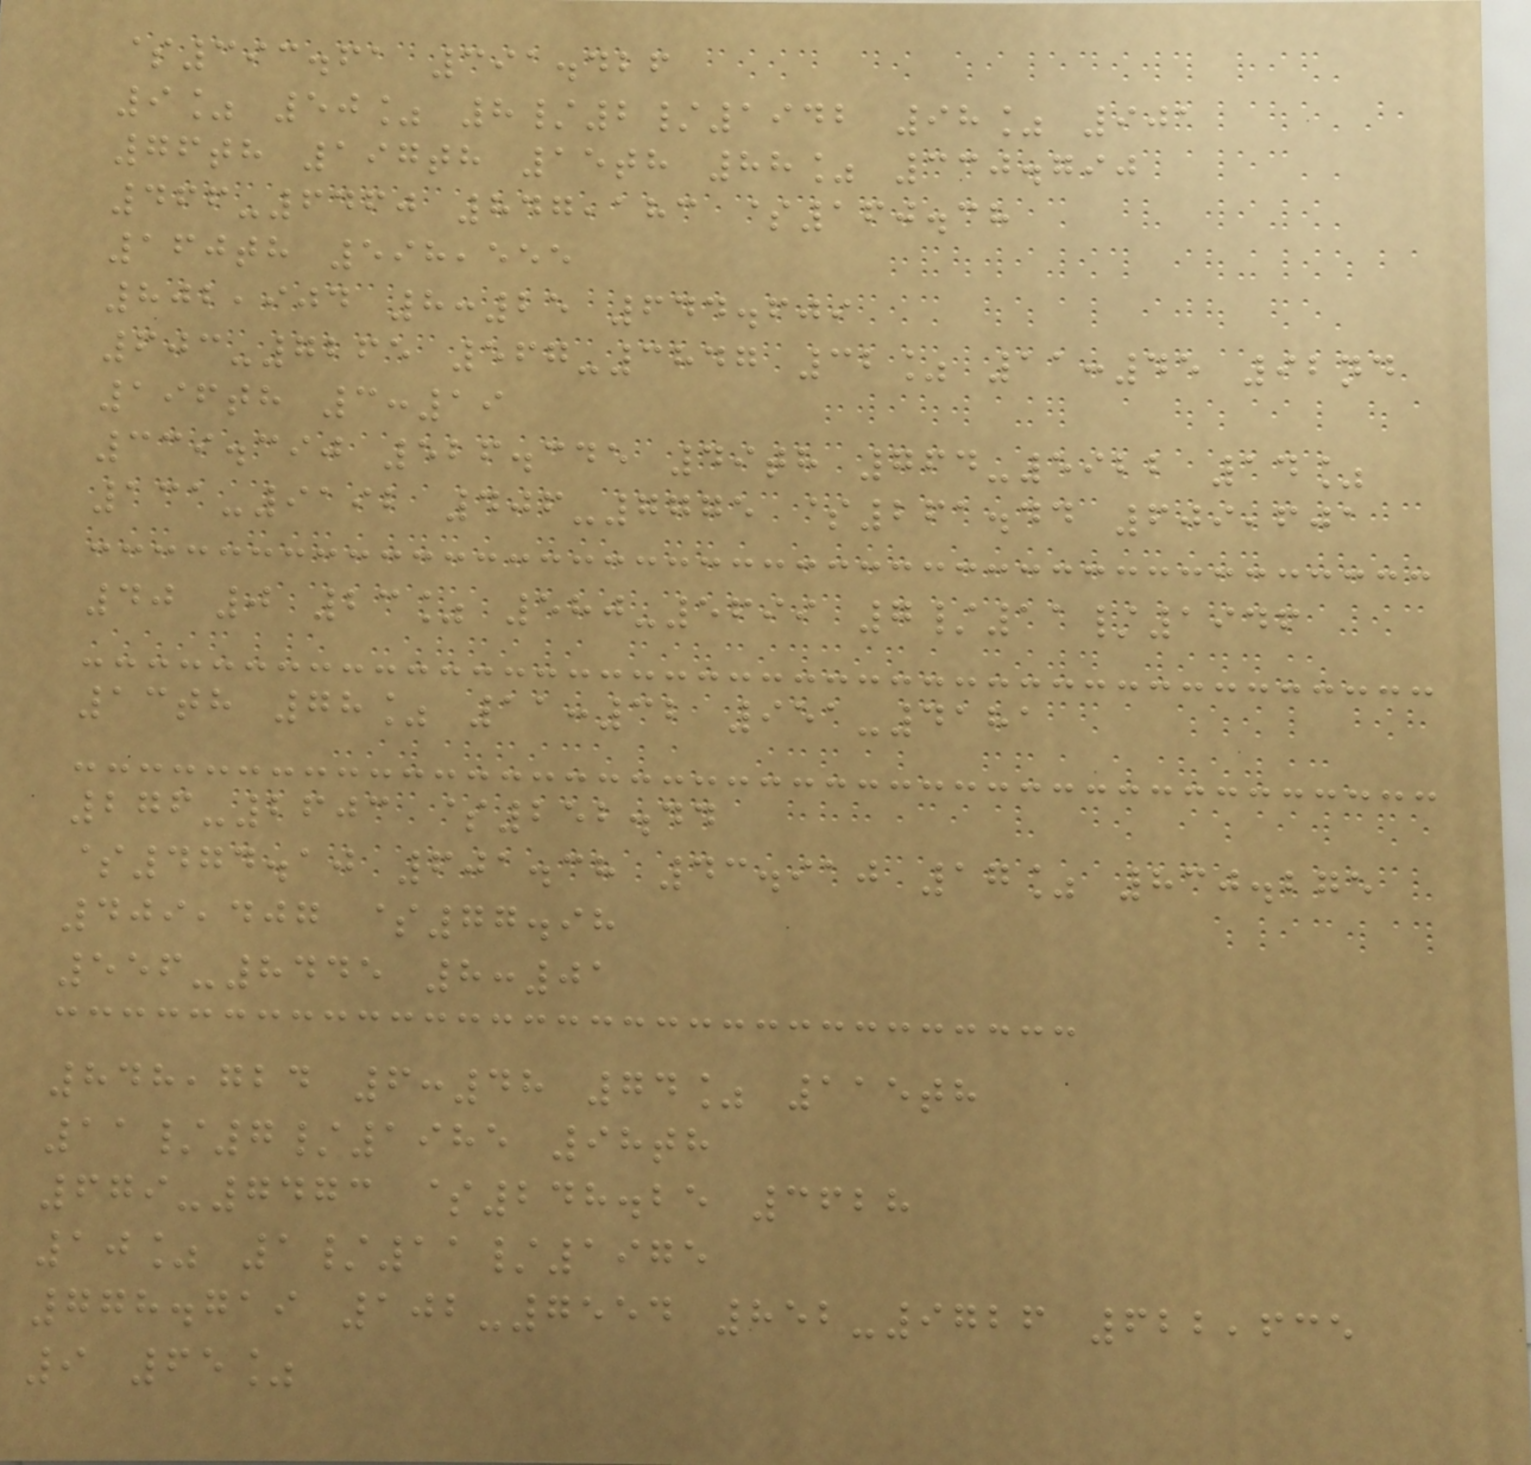$393.61 391.426
9% 50% 8/2/1942 98% 901
76th 197th 15th 88% 330.790
466-6460 847,183 $160.38
160th 598,555
802,904 8:25 644.609
603-7265 567-3847 32% 11:45 92nd
196th 3:19
339.390 526.345 49th 764-5922 14%
131-9192 406-7775 $261.44 609,601
40 0 23% 580-5699 7/11/1946
13th 78% 11:32 951-4181
276-2603 $252.44
$474.10 601.38 43.910 17% 830.275
409,407 $77.98
556-8445 8:01
848,724 6:48 74% 115th
11/7/1985 98th
679-7473 $248.25 3628
10% 1/11/1975
778.719 102-7554 852-9726 622,635
9 65%
